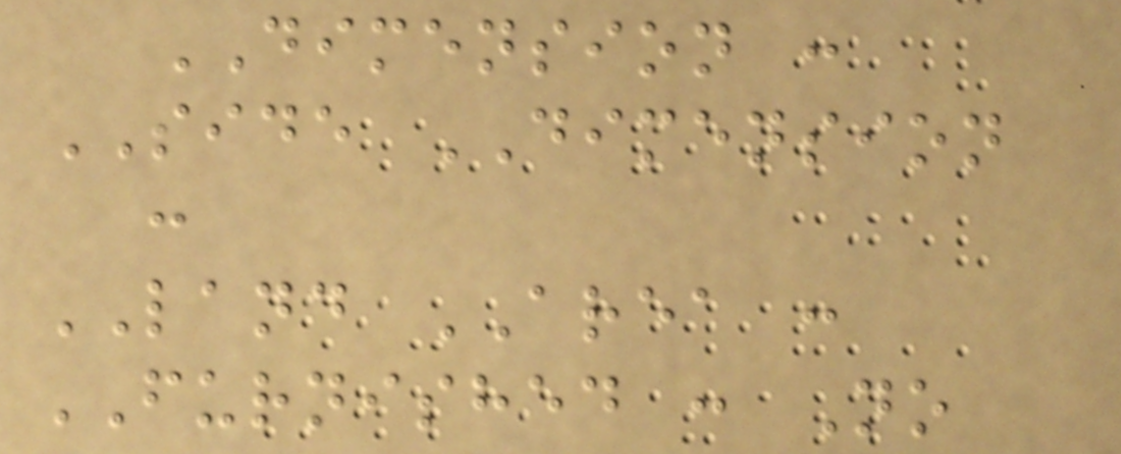DIMENSION :
SIDE DIMENSION
:
LAND AREA :
FURNISHED : No
